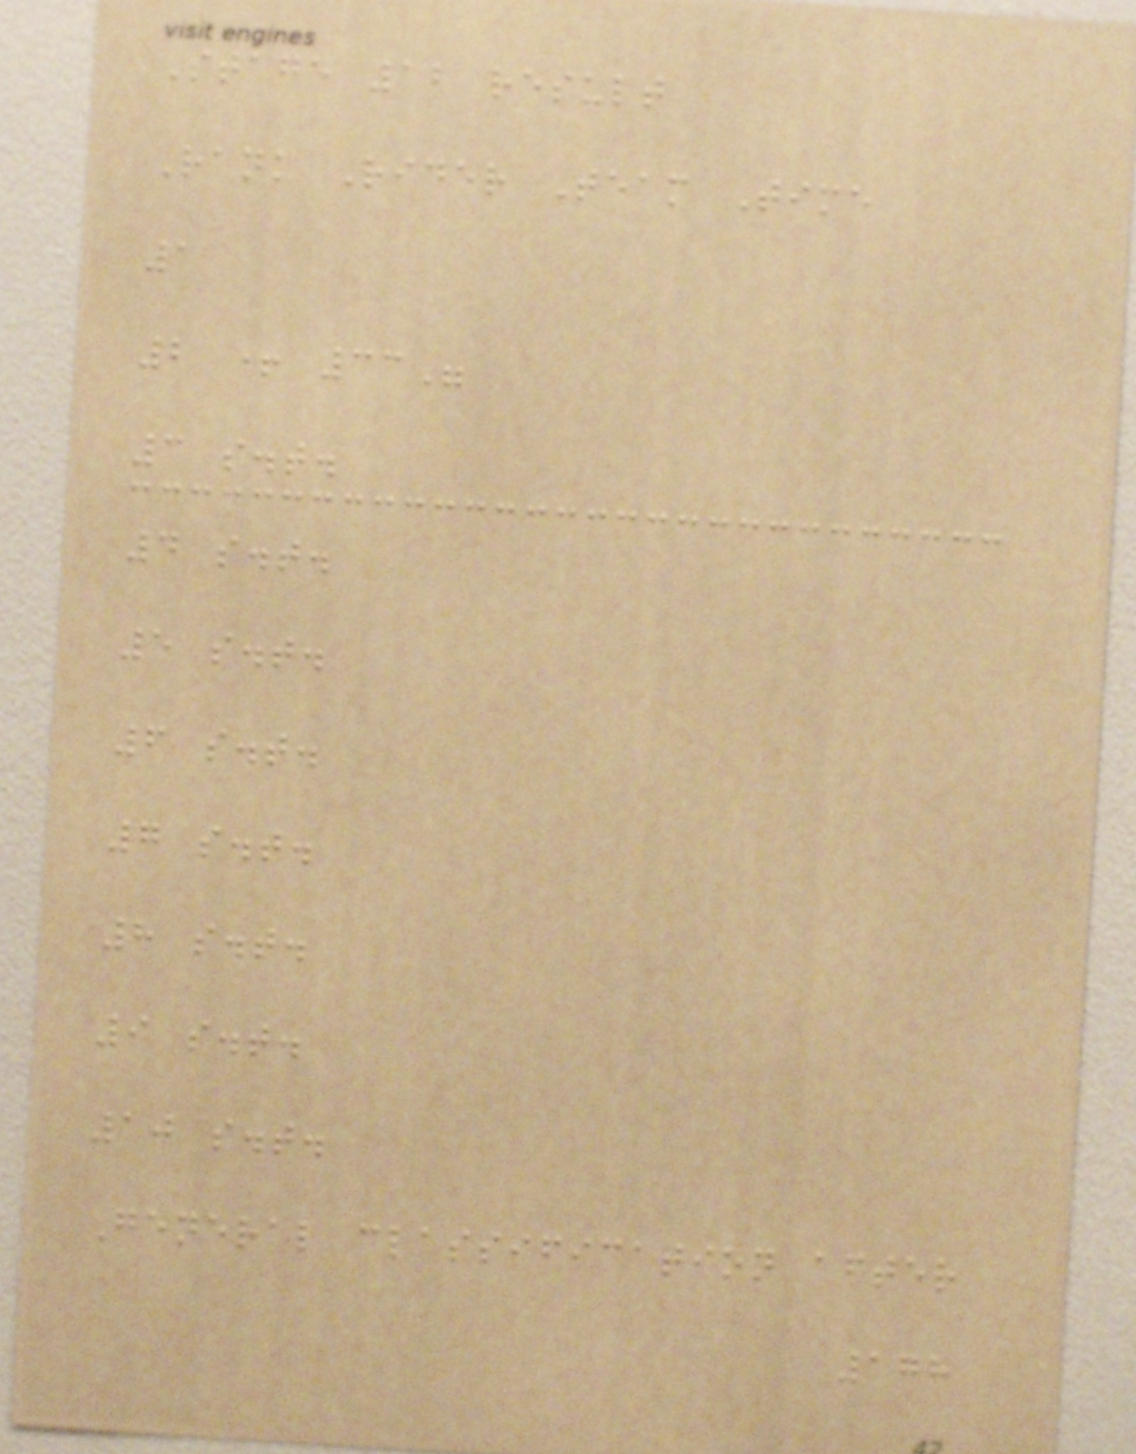Stage 12 result
Rank Rider Team Time
1
2 + 33"
3 s.t.
4 s.t.
5 s.t.
6 s.t.
7 s.t.
8 s.t.
9 s.t.
10 s.t.
General classification after
178
